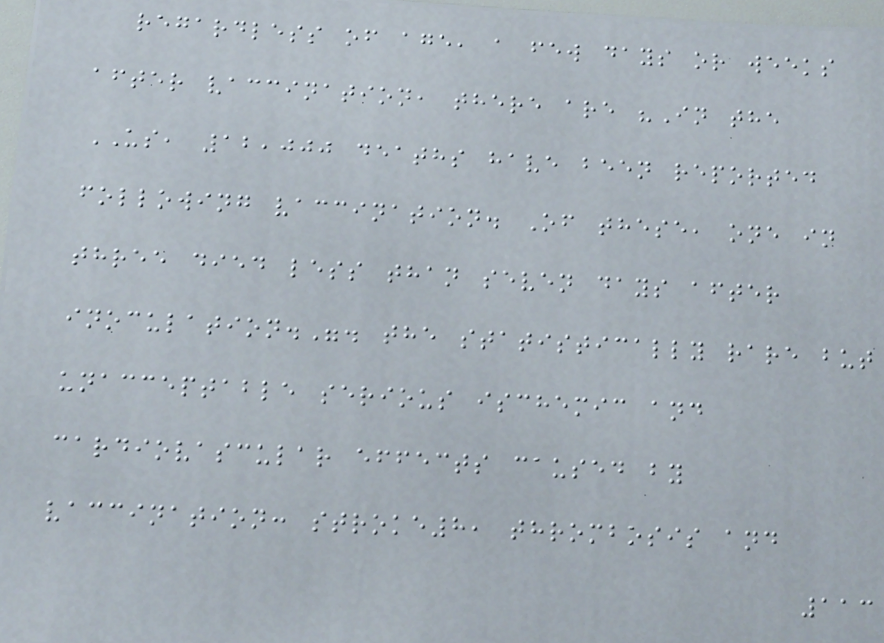regardless of age, a few days or weeks
after vaccination, there are "In the
US, 12,000 deaths have been reported
following vaccination. Of these, one in
three died less than seven days after
inoculation.". the statistically rare but
unacceptable serious ischemic and
cardiovascular effects caused by
vaccination: stroke8, thrombosis and
113
